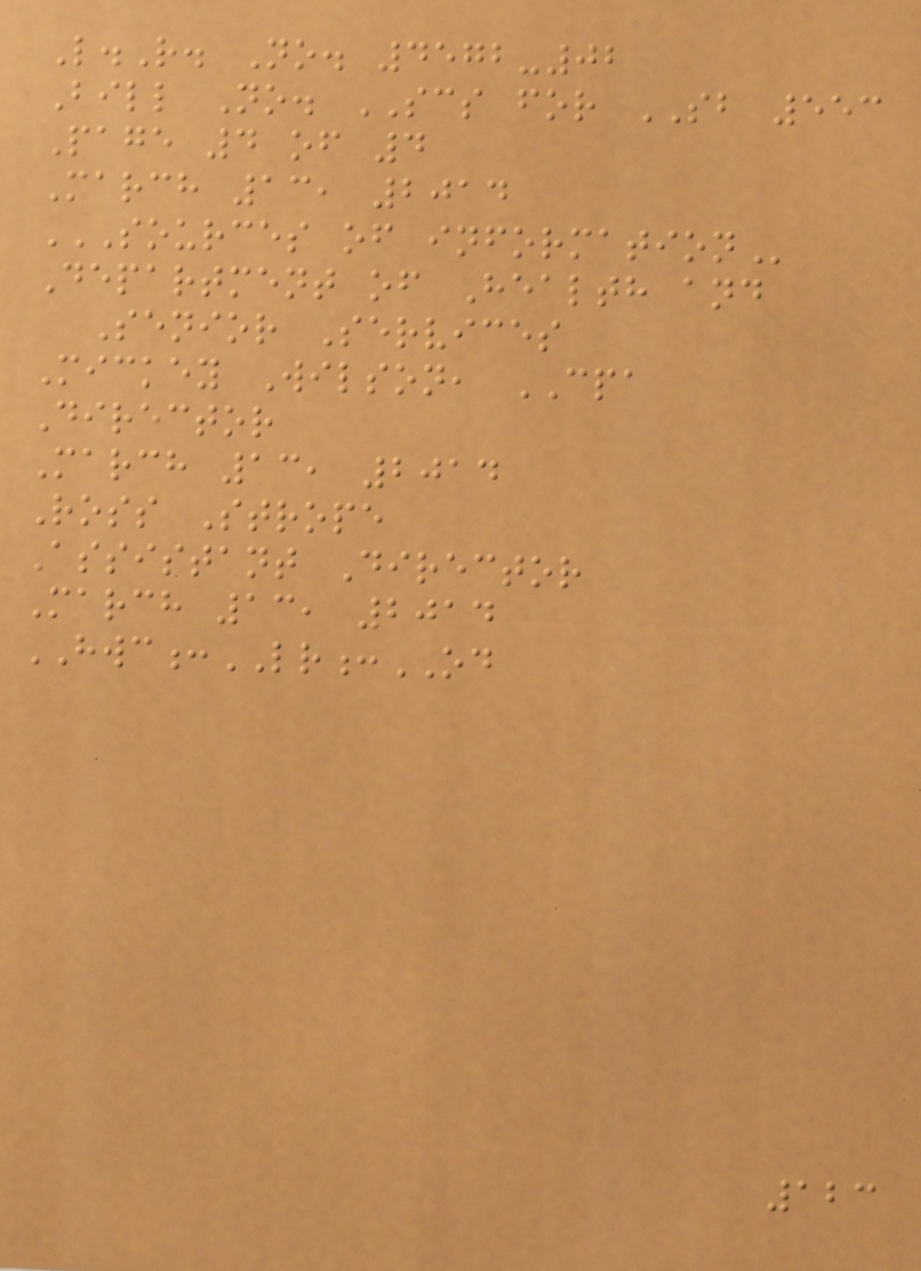L.R. No. 4572-02
Bill No. SCS for SB 553
Page 4 of 4
March 13, 2014
SOURCES OF INFORMATION
Department of Health and
Senior Services
Mickey Wilson, CPA
Director
March 13, 2014
Ross Strope
Assistant Director
March 13, 2014
HWC:LR:OD
123
